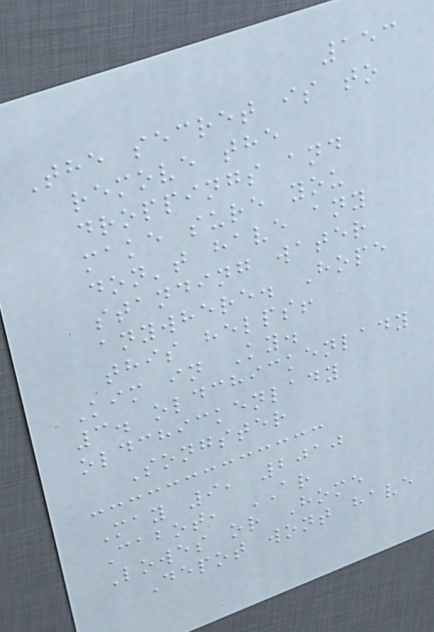153
The secret is to
remove the
droppings and
make sure you
don't have any
standing water
anywhere. Hope
this helps!
Kim in Ky.
3. oldchickenlady
oldchickenlady
Songster
May 9, 2010
Cabot, AR
Lowes or Home
Depot wont have
